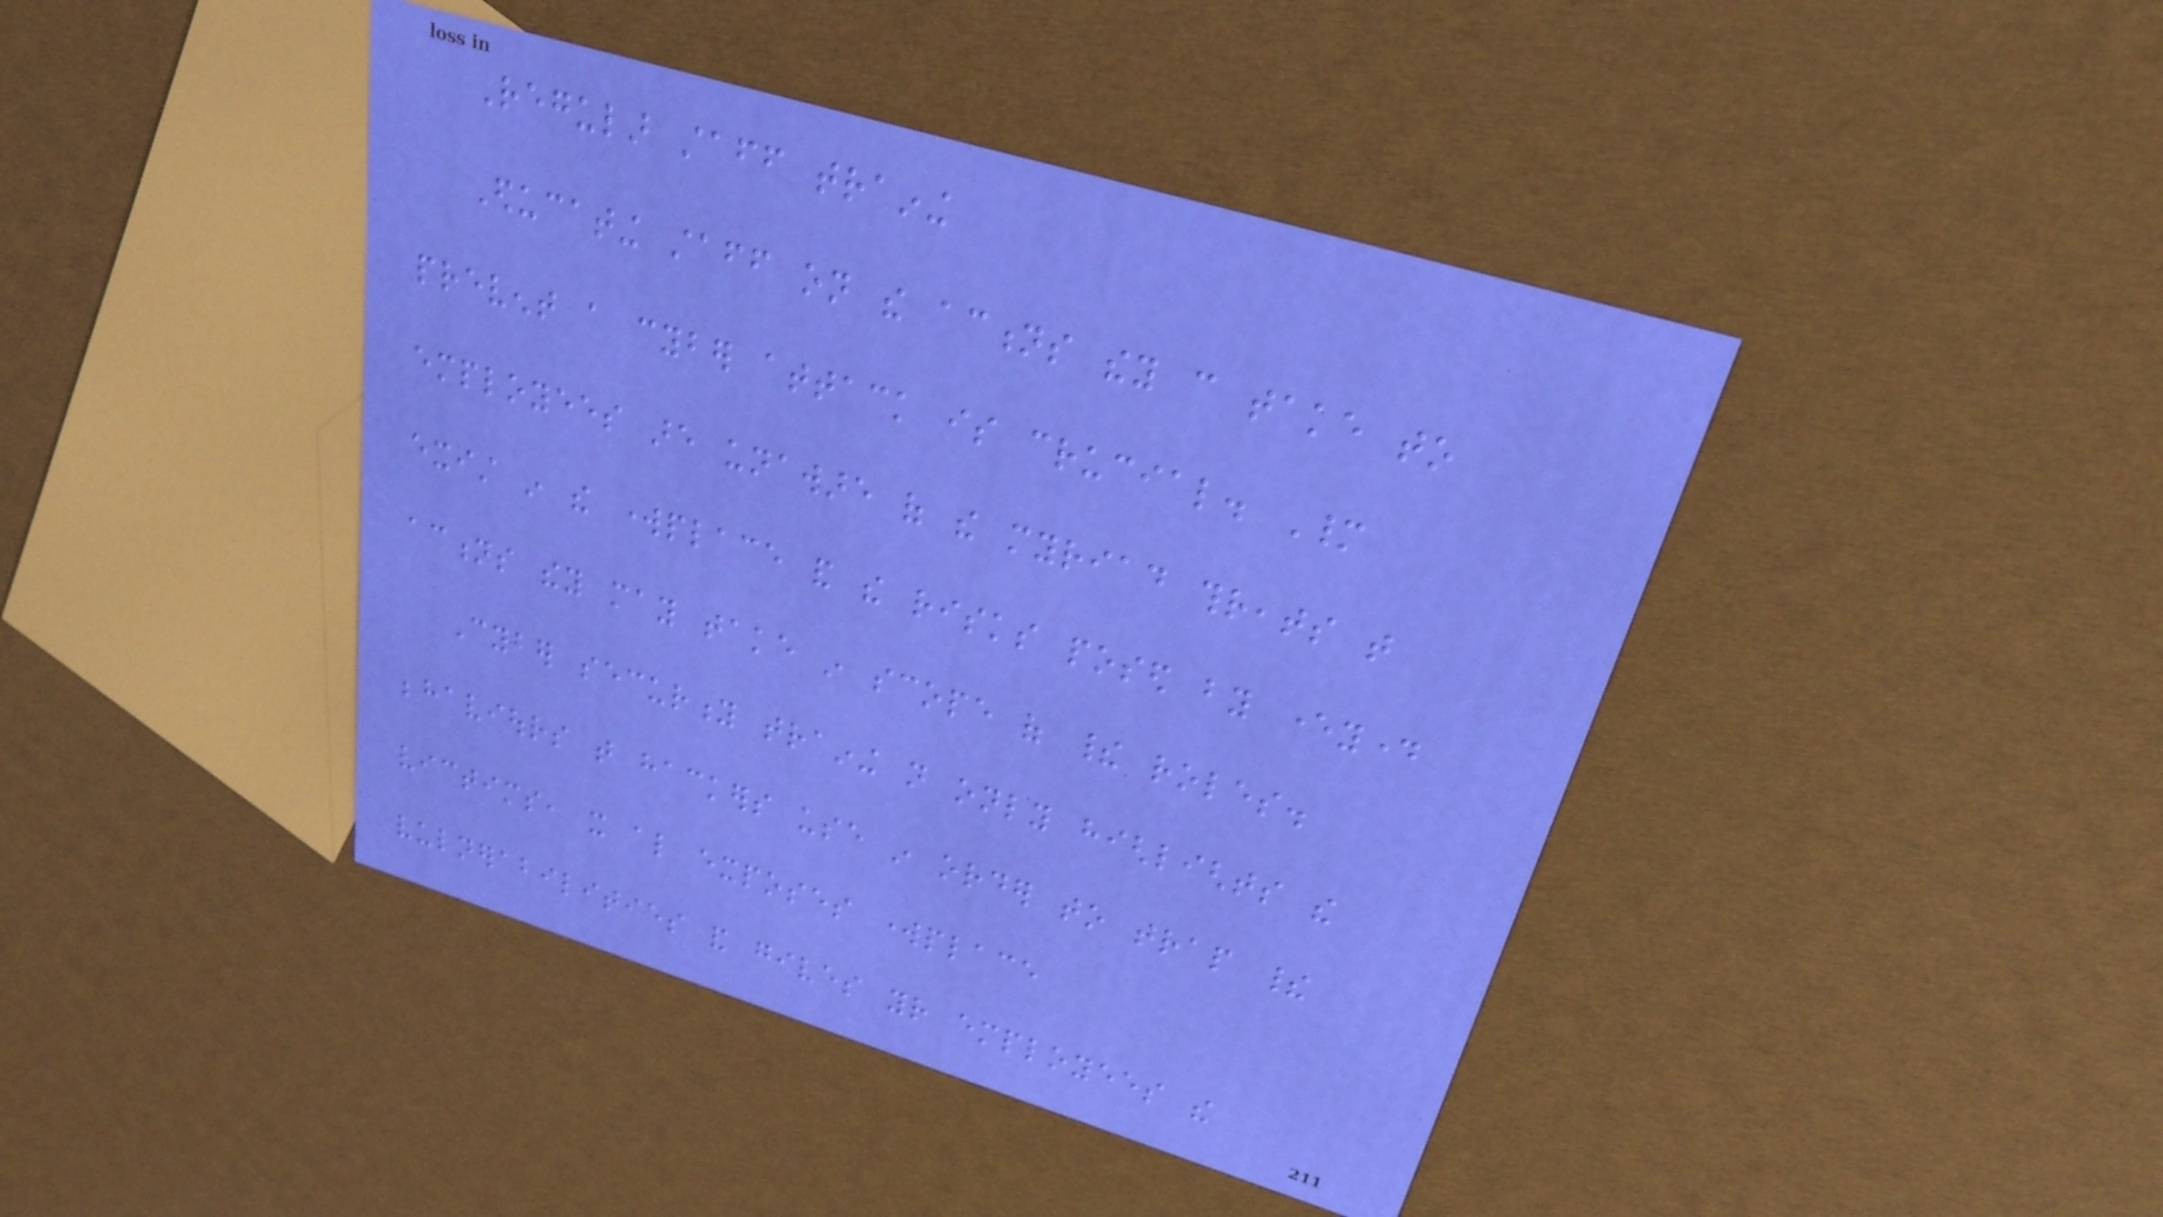Regular staff training
Educating staff on the actions they can take to
prevent a cyber attack is crucial. Many
employees are unaware of the myriad threats that
exist in the workplace and the risks posed by everyday
actions they may take in scope of their roles.
Cyber security training not only highlights the
behaviours that hackers use in order to trap their
victims, it also exposes workplace
vulnerabilities and gives your employees the
